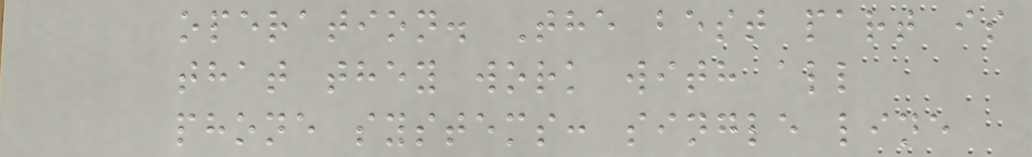operation. The best part is
that they work with all
phone systems: single line
